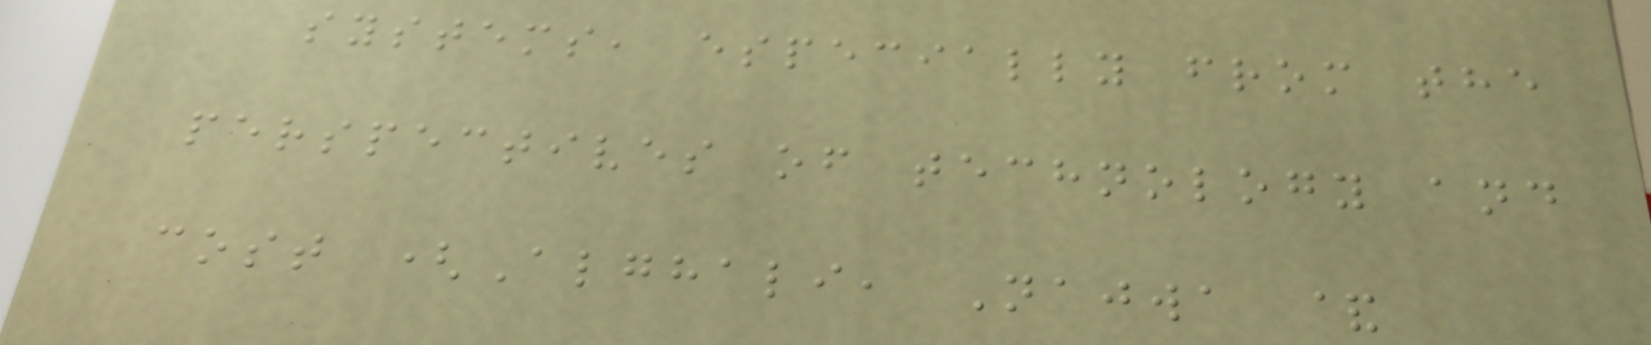systems, especially from the
perspectives of technology and
cost (Alghali, Najwa &
